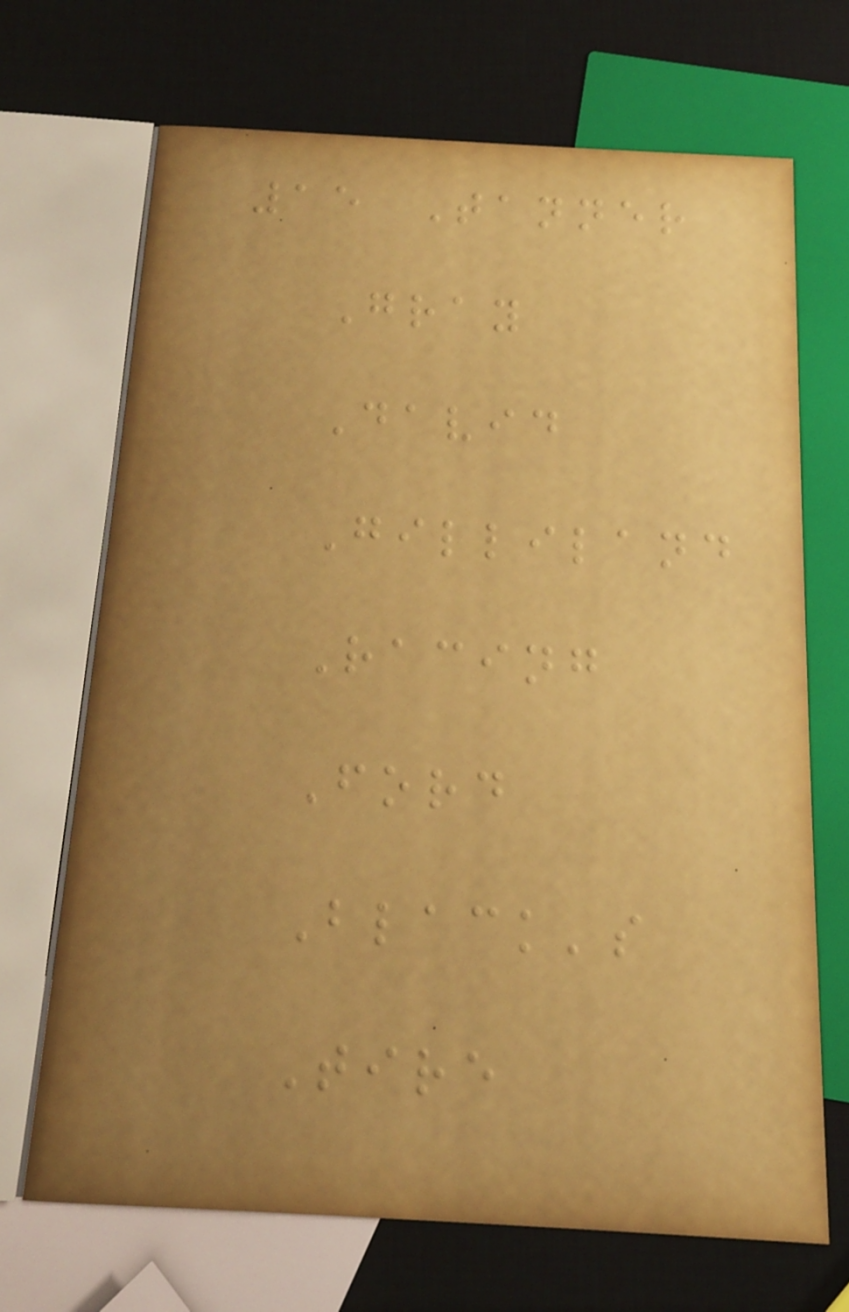15 Tanner
Gray
David
Gilliland
Racing
Ford
Black's
Tire
